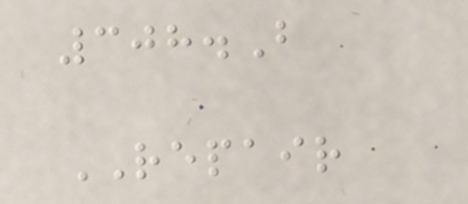308.B
REPAIR
